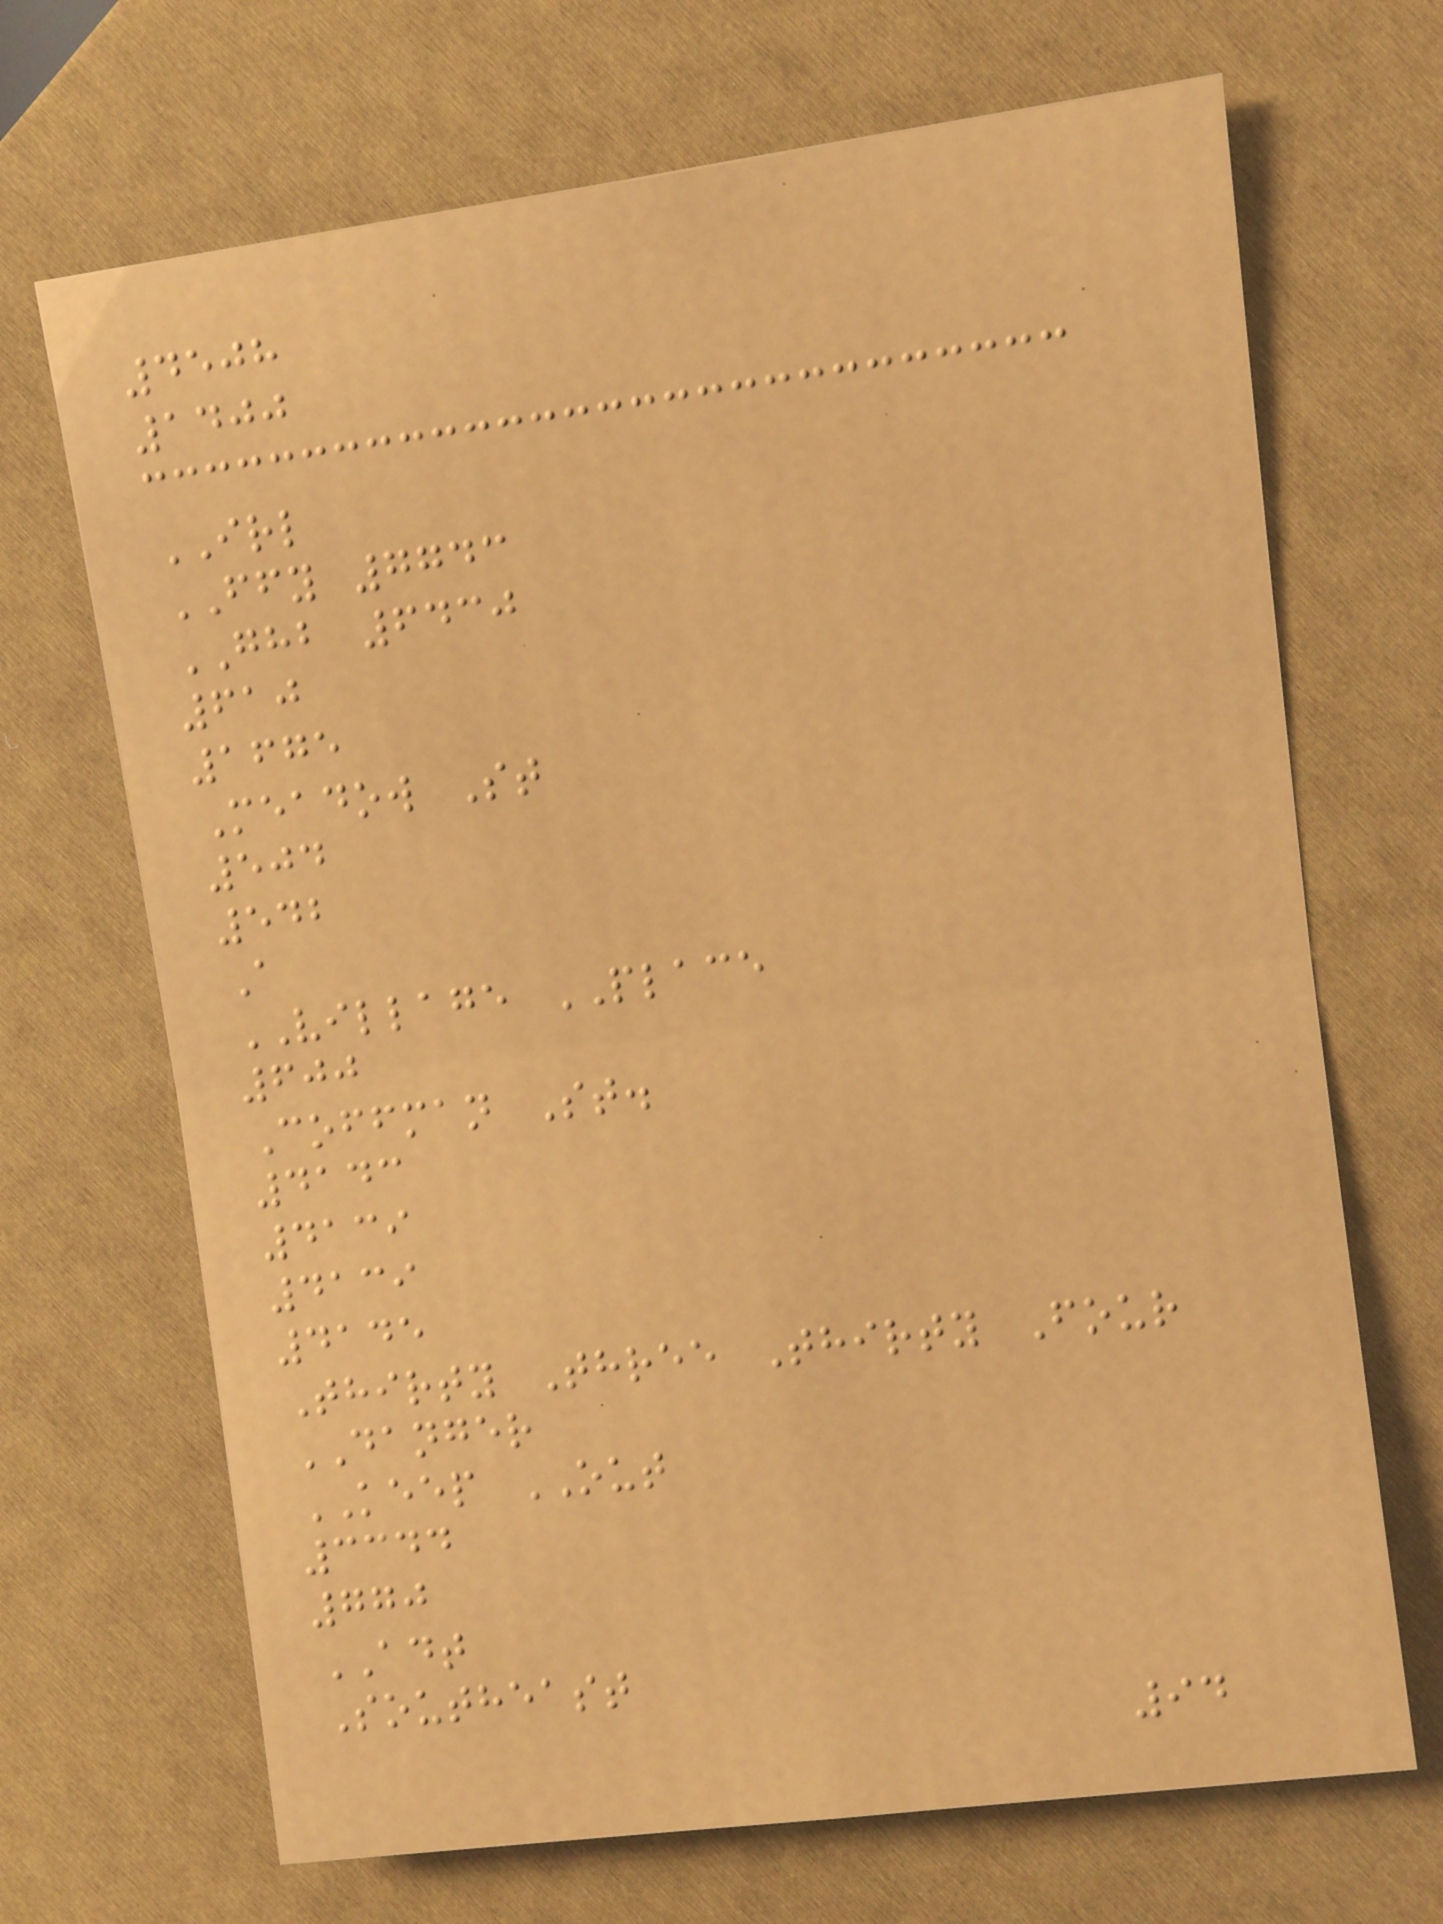4508
1400
IRL
FFY 7743
GHB 6430
610
1675
Meadow St
504
542
A
VILLAGE PLACE
600
Coffman St.
4143
4139
4139
4145
Thirty Three Thirty Four
DANGER
KEEP OUT
3344
770
ADT
Southeast
94
